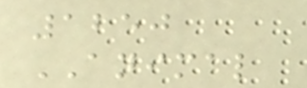1250
ANIMAL
